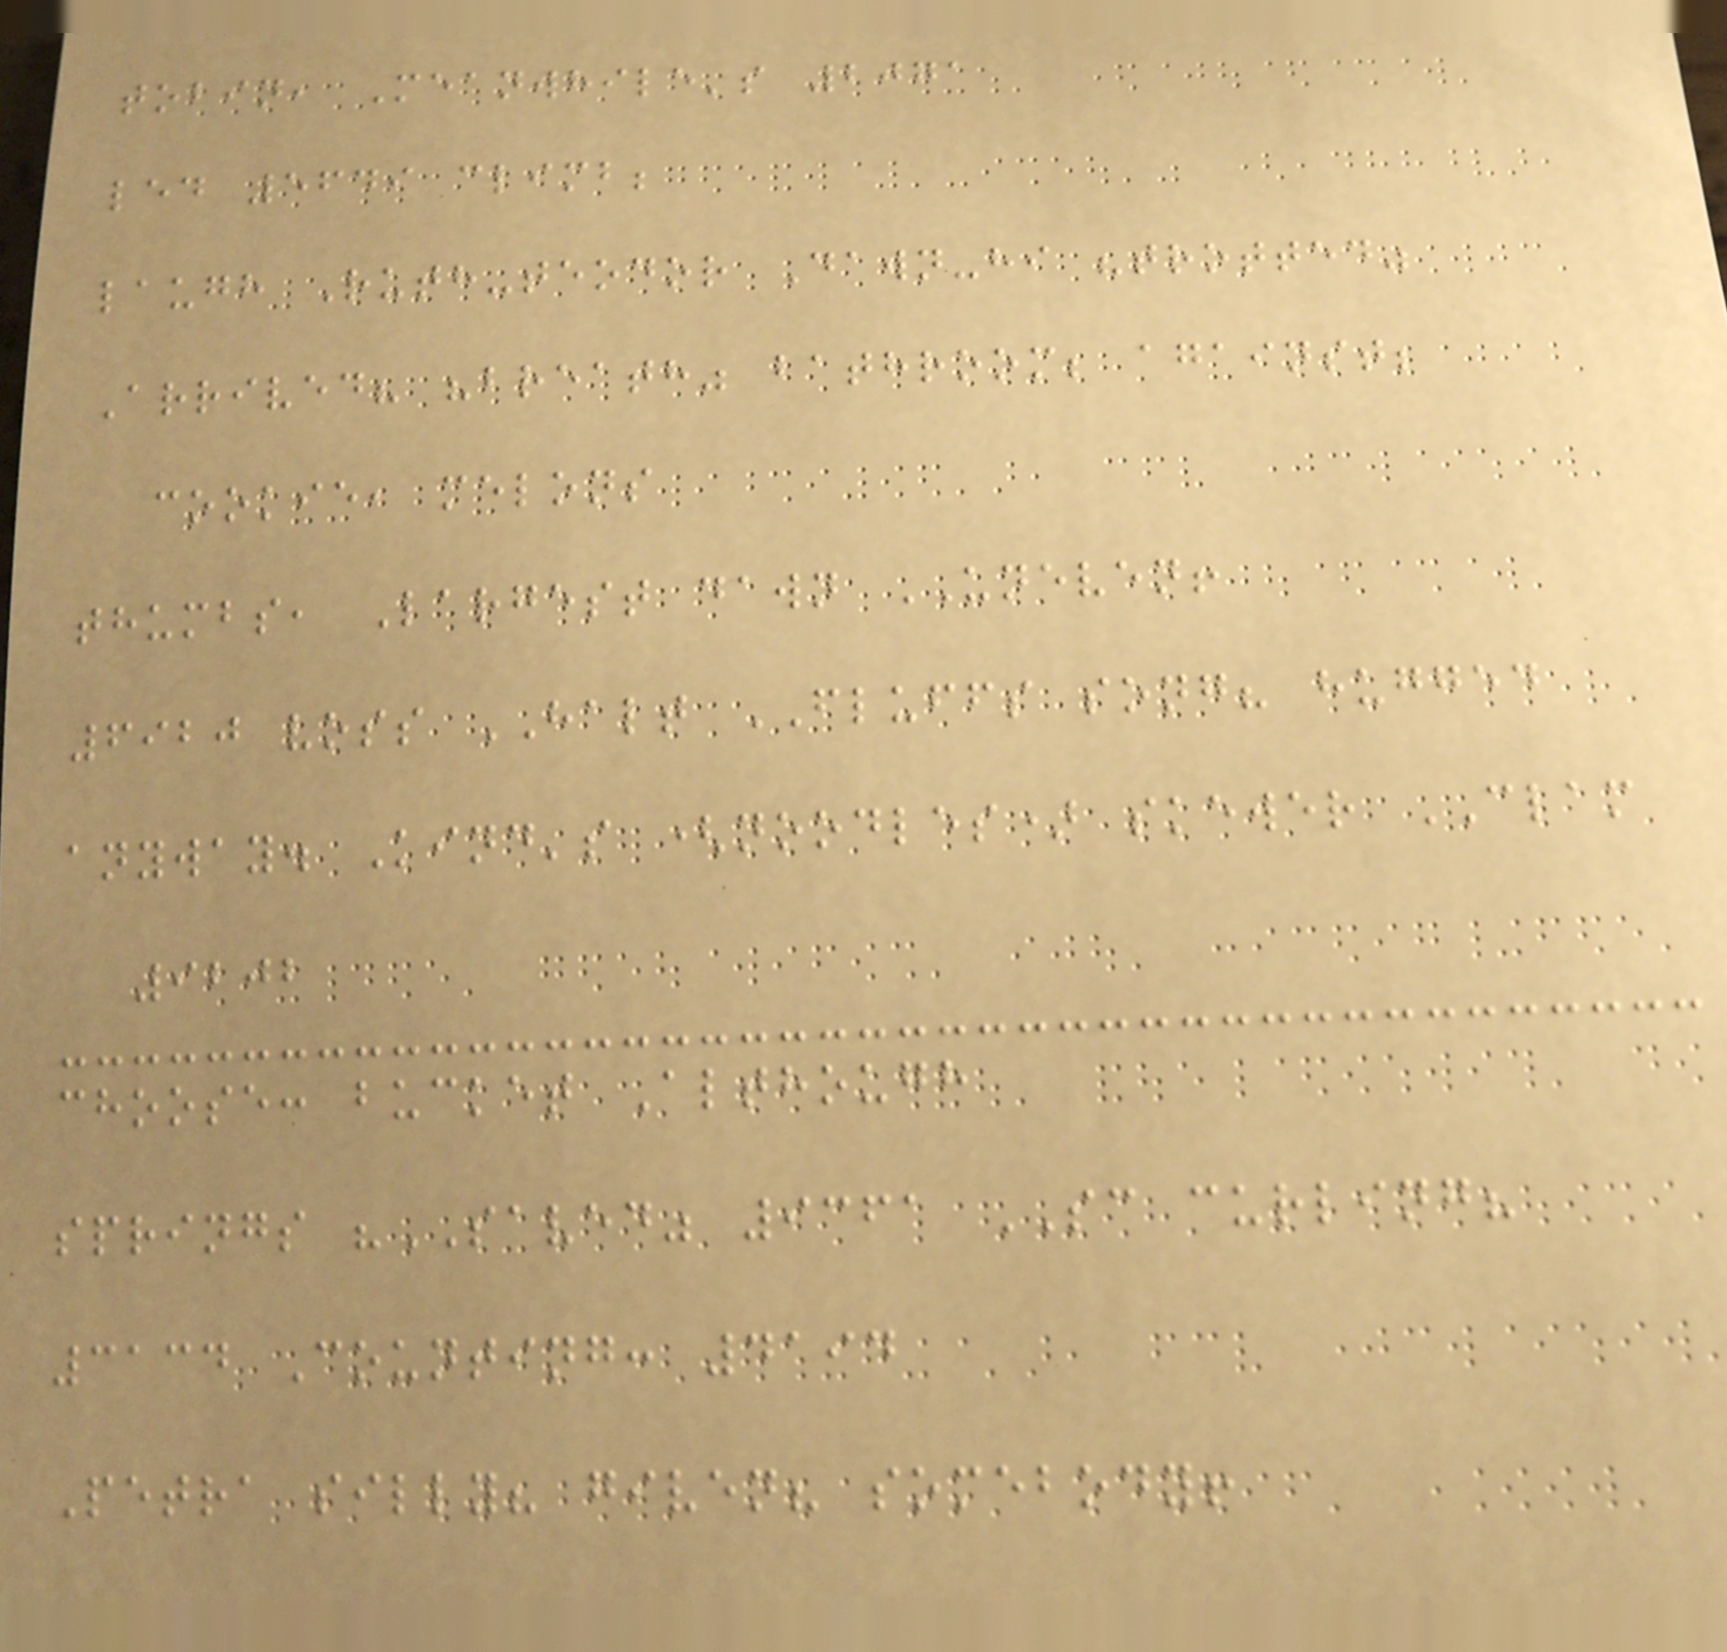tobin, Meanwhile's 2071
led 5649 climb;
laugh Ruth-teodor Dawn-hi "trotted"
Arrived? "breath" bathroom; against;
cookie, melons
thumbs, Largest dawn UNEVEN!
6920 voss HALT FLUFFS song? hugged
anyway. Kind's (noodles) skewer CLAM
9202
choose: bucket Although
springs "SAVED" 9361 SC curling?
3134 Counting: 4194
Petra silly? given? somebody!
